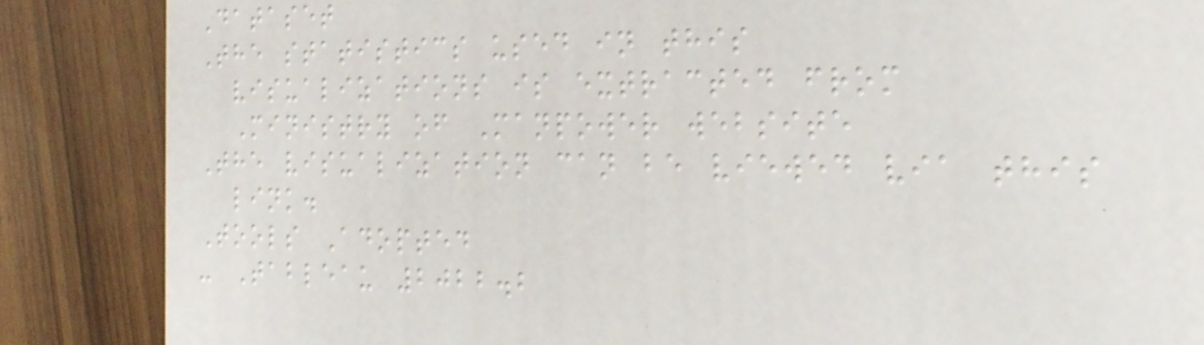Dataset
The statistics used in this
visualizations is extracted from
Ministry of Manpower website
The visualization can be viewed via this
link.
Tools Adopted
- Tableau 2022.2
